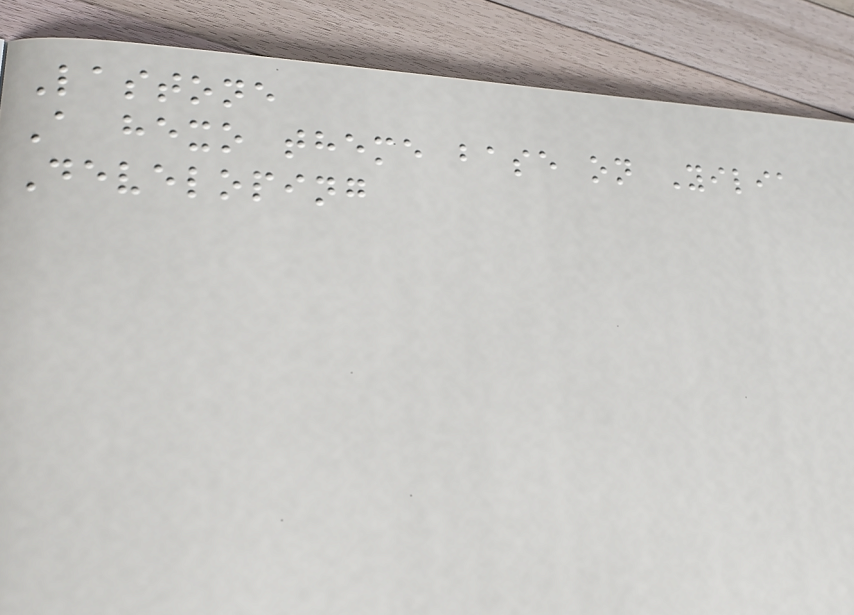Lastone
A hexo theme base on Yilia
Developing
